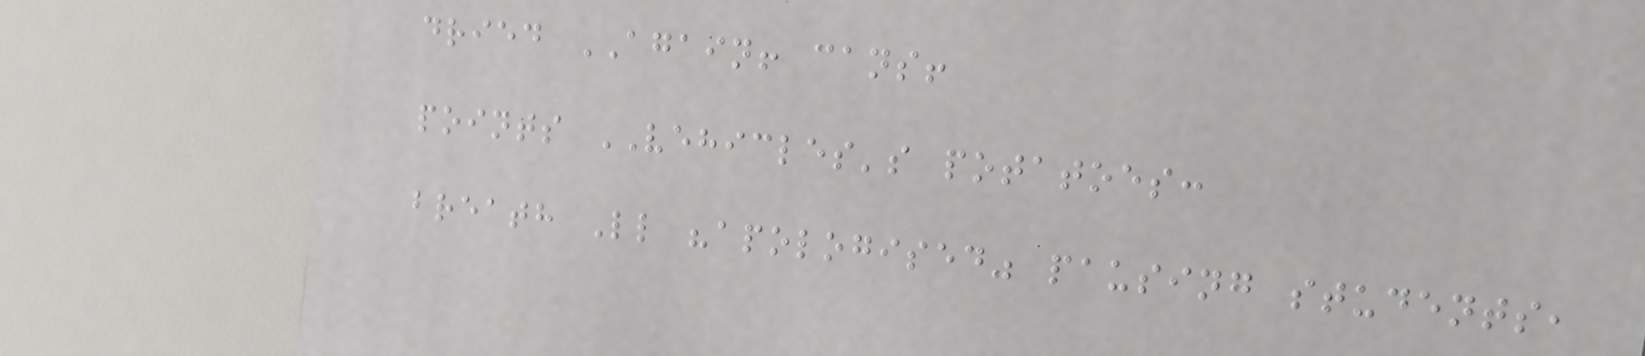dried AGAIN! cans!
points VEHICLES's potatoes:
breath Ll "apologised" pausing students,
